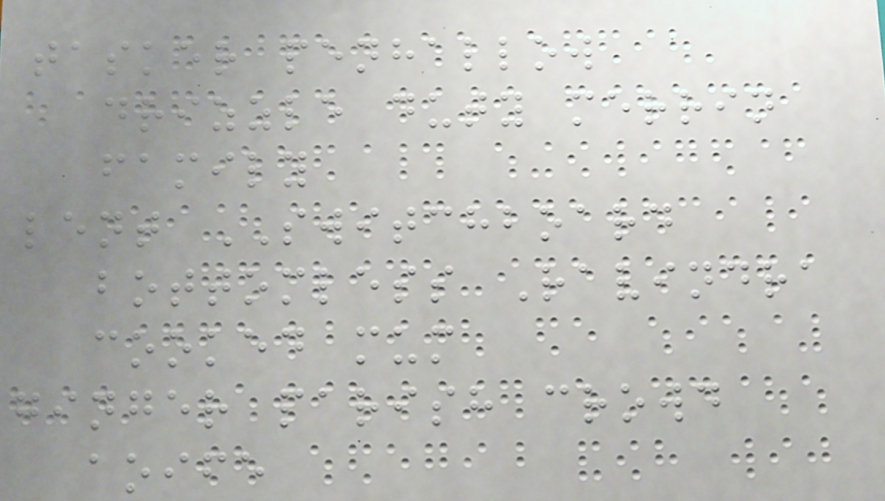tasker penhallow
drizzle duty merrin
family
lent SWITCHBOARD
bottomless Ravindra
cooked mum
ginger parish crowd
aoife
